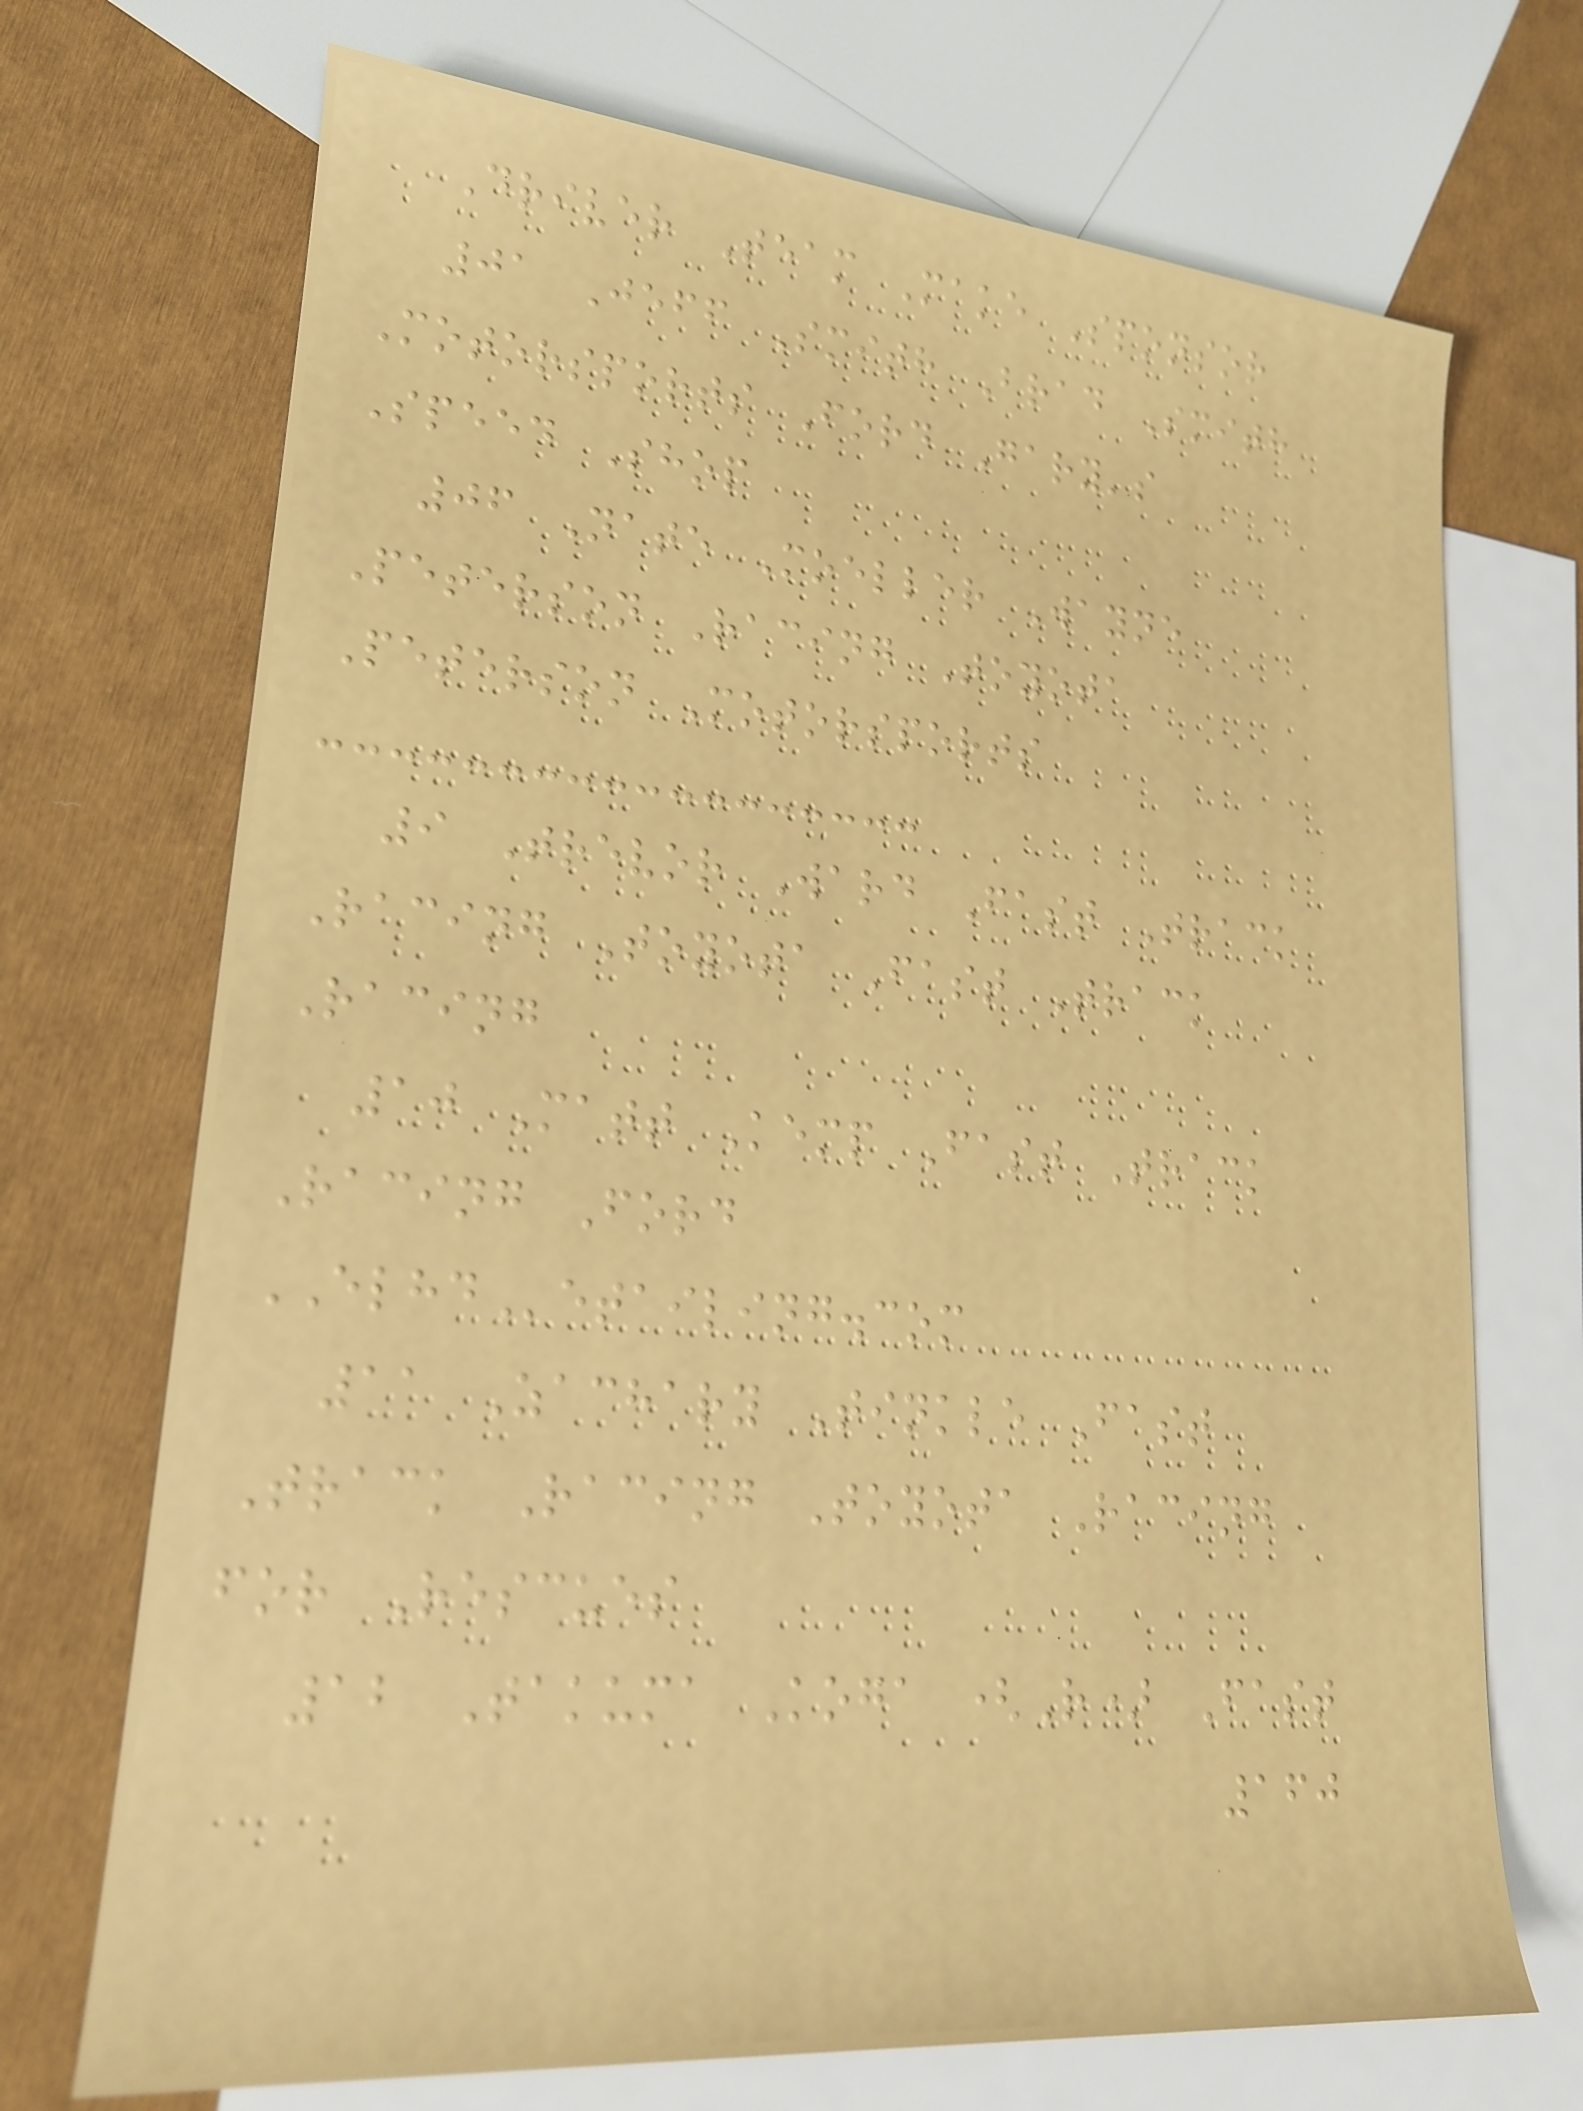Driver Team Make Sponsor
01 Jeff Smith Brad Smith
Motorsports Ford Gary's
Speed Shop
06 Nate Moeller Wayne
Peterson Racing Toyota
Peterson Motorsports
9 Trevor Ward Fast Track
Racing Toyota Fast Track
Racing
10 Matt Kemp Fast Track
Racing Ford
ELHDetailing.com
11 Zachary Tinkle Fast
Track Racing Toyota Racing
for Rescues
12 Takuma Koga (R) Fast
160
